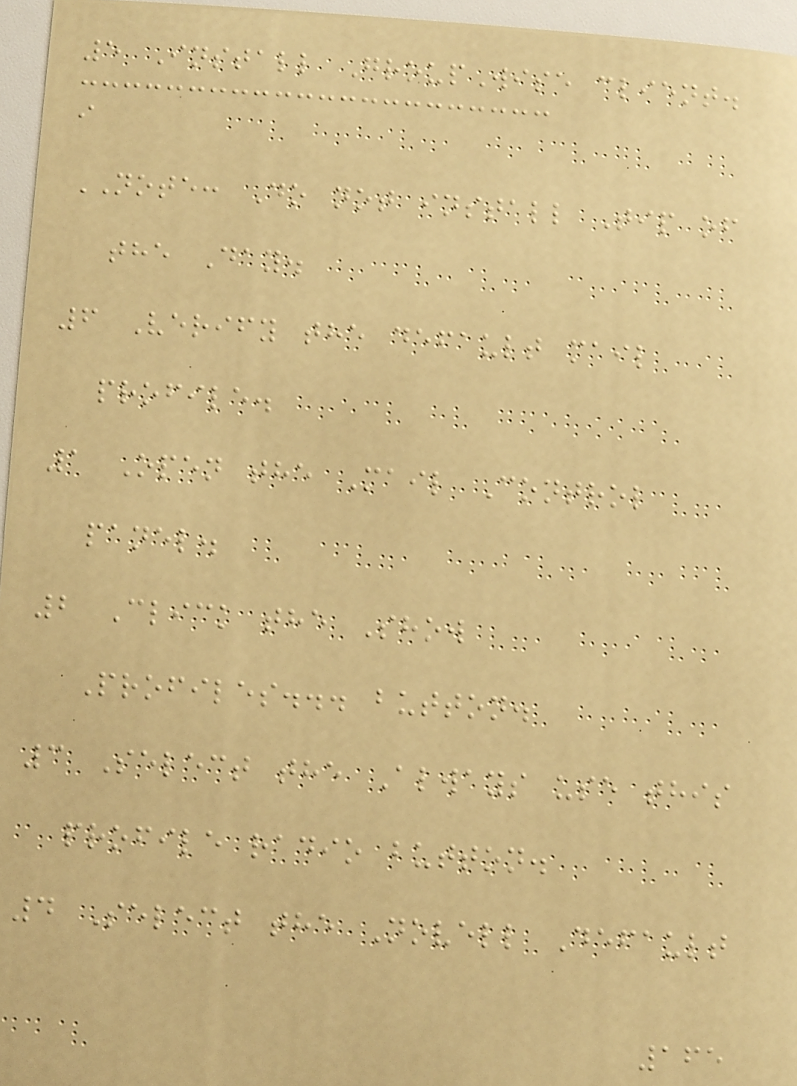5 Install GroupWise client.
i
NOTE: Do not install Tip of
the Day.
6 Verify the default mail
profile.
1 Open the Mail Control
panel.
2 Click the Show
Profiles... button.
3 Select the Always use this
profile radio button.
4 Select the Novell Default
165
